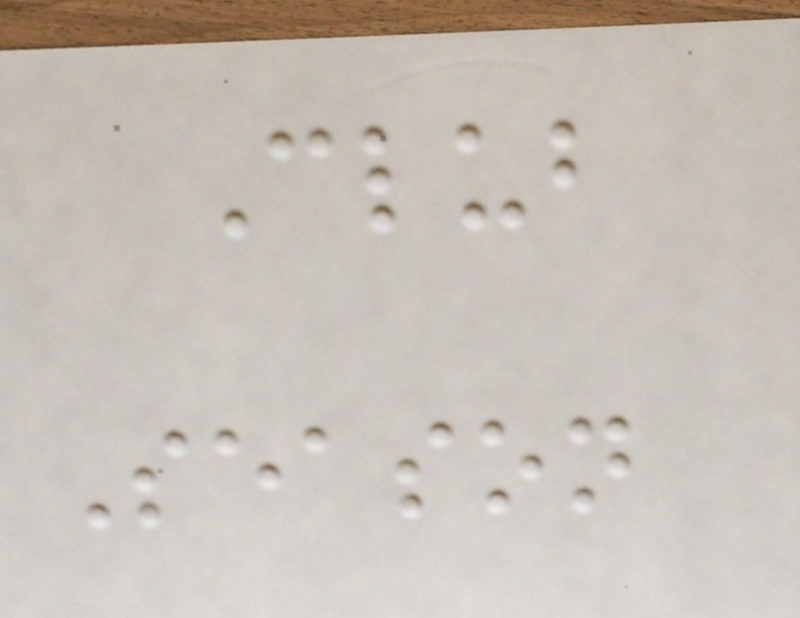Club
Season
